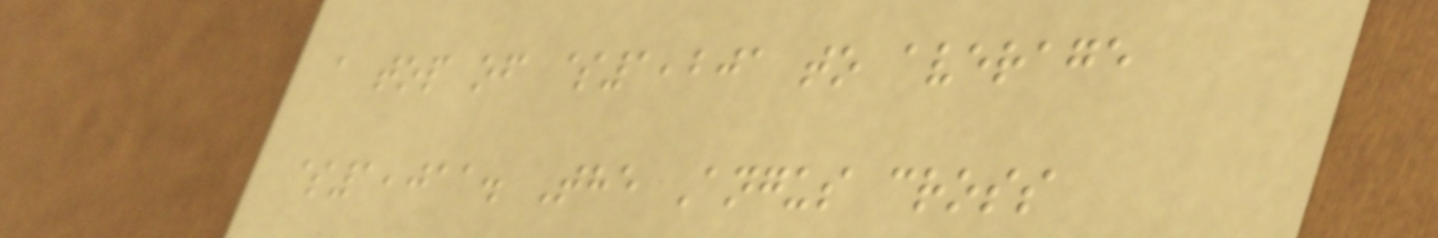a top of $1,201 to average
$1,011. The Angus cross
